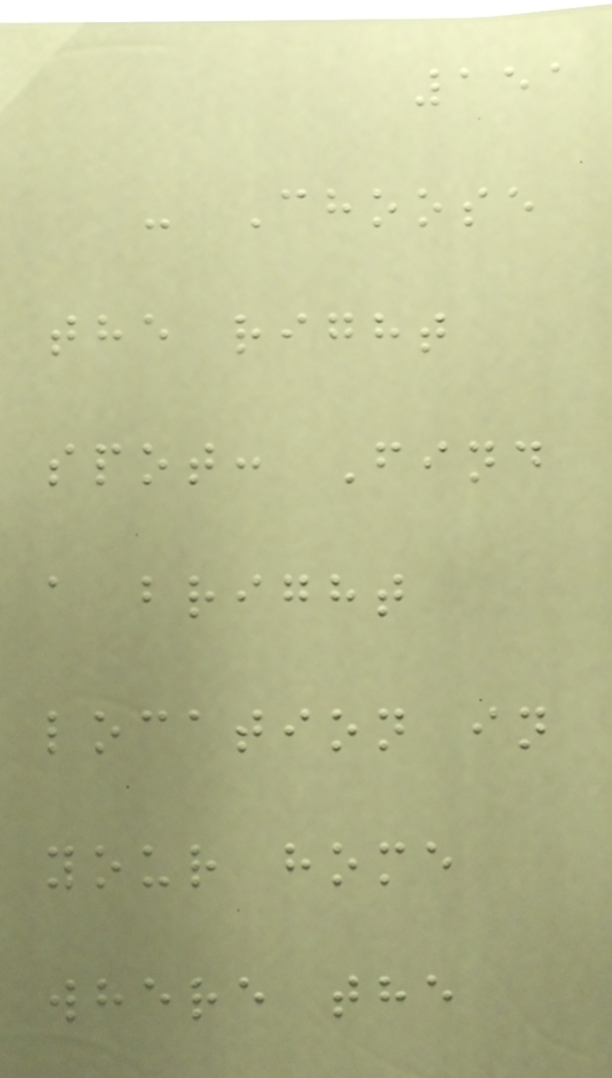151
- Choose
the right
spot: Find
a bright
location in
your home
where the
